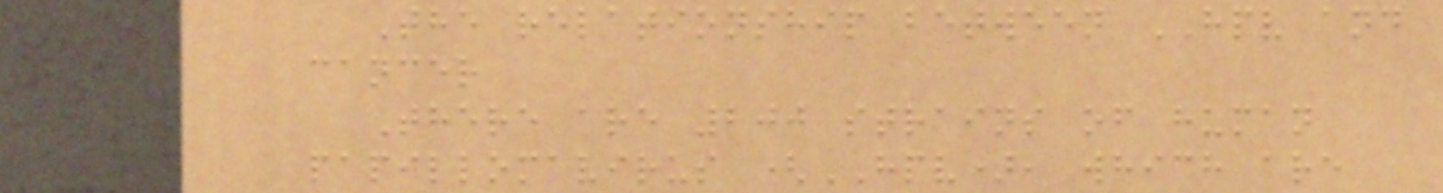The relationship between HPV and
cancer
There are 200 strains of human
papillomavirus (HPV), which are
